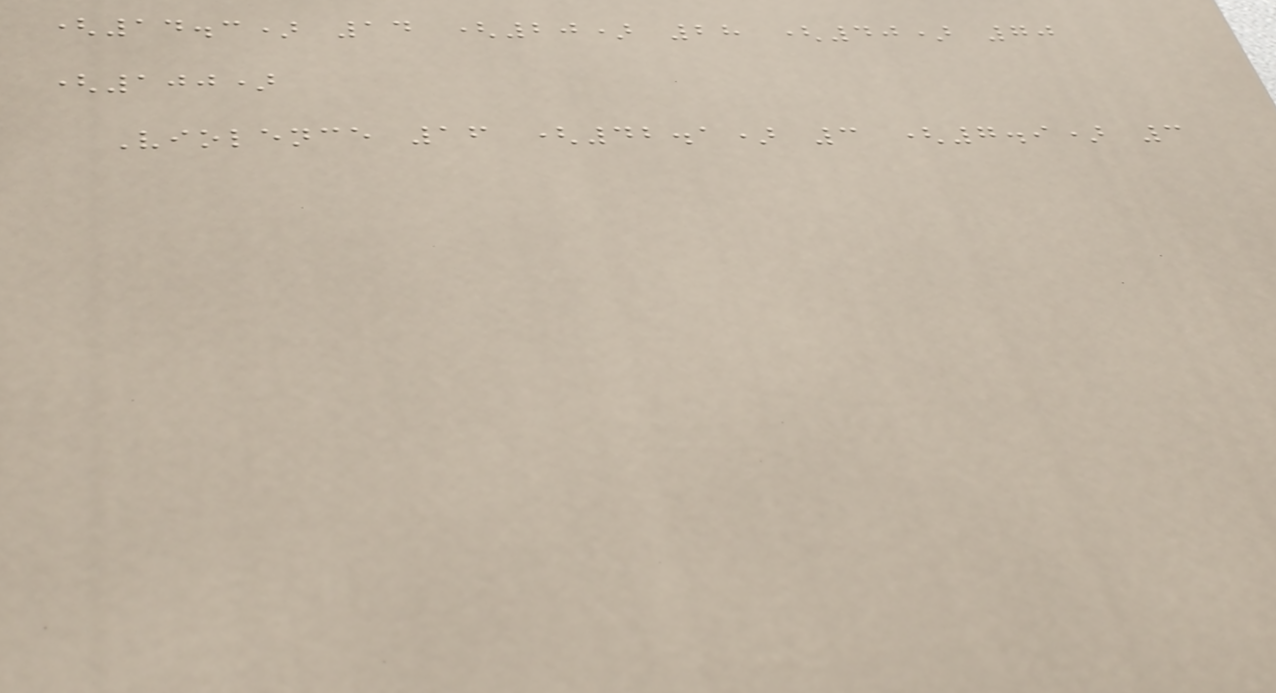(14.3) 14 (20) 28 (40) 70
(100)
Violence 16 (42.1) 3 (7.9) 3
